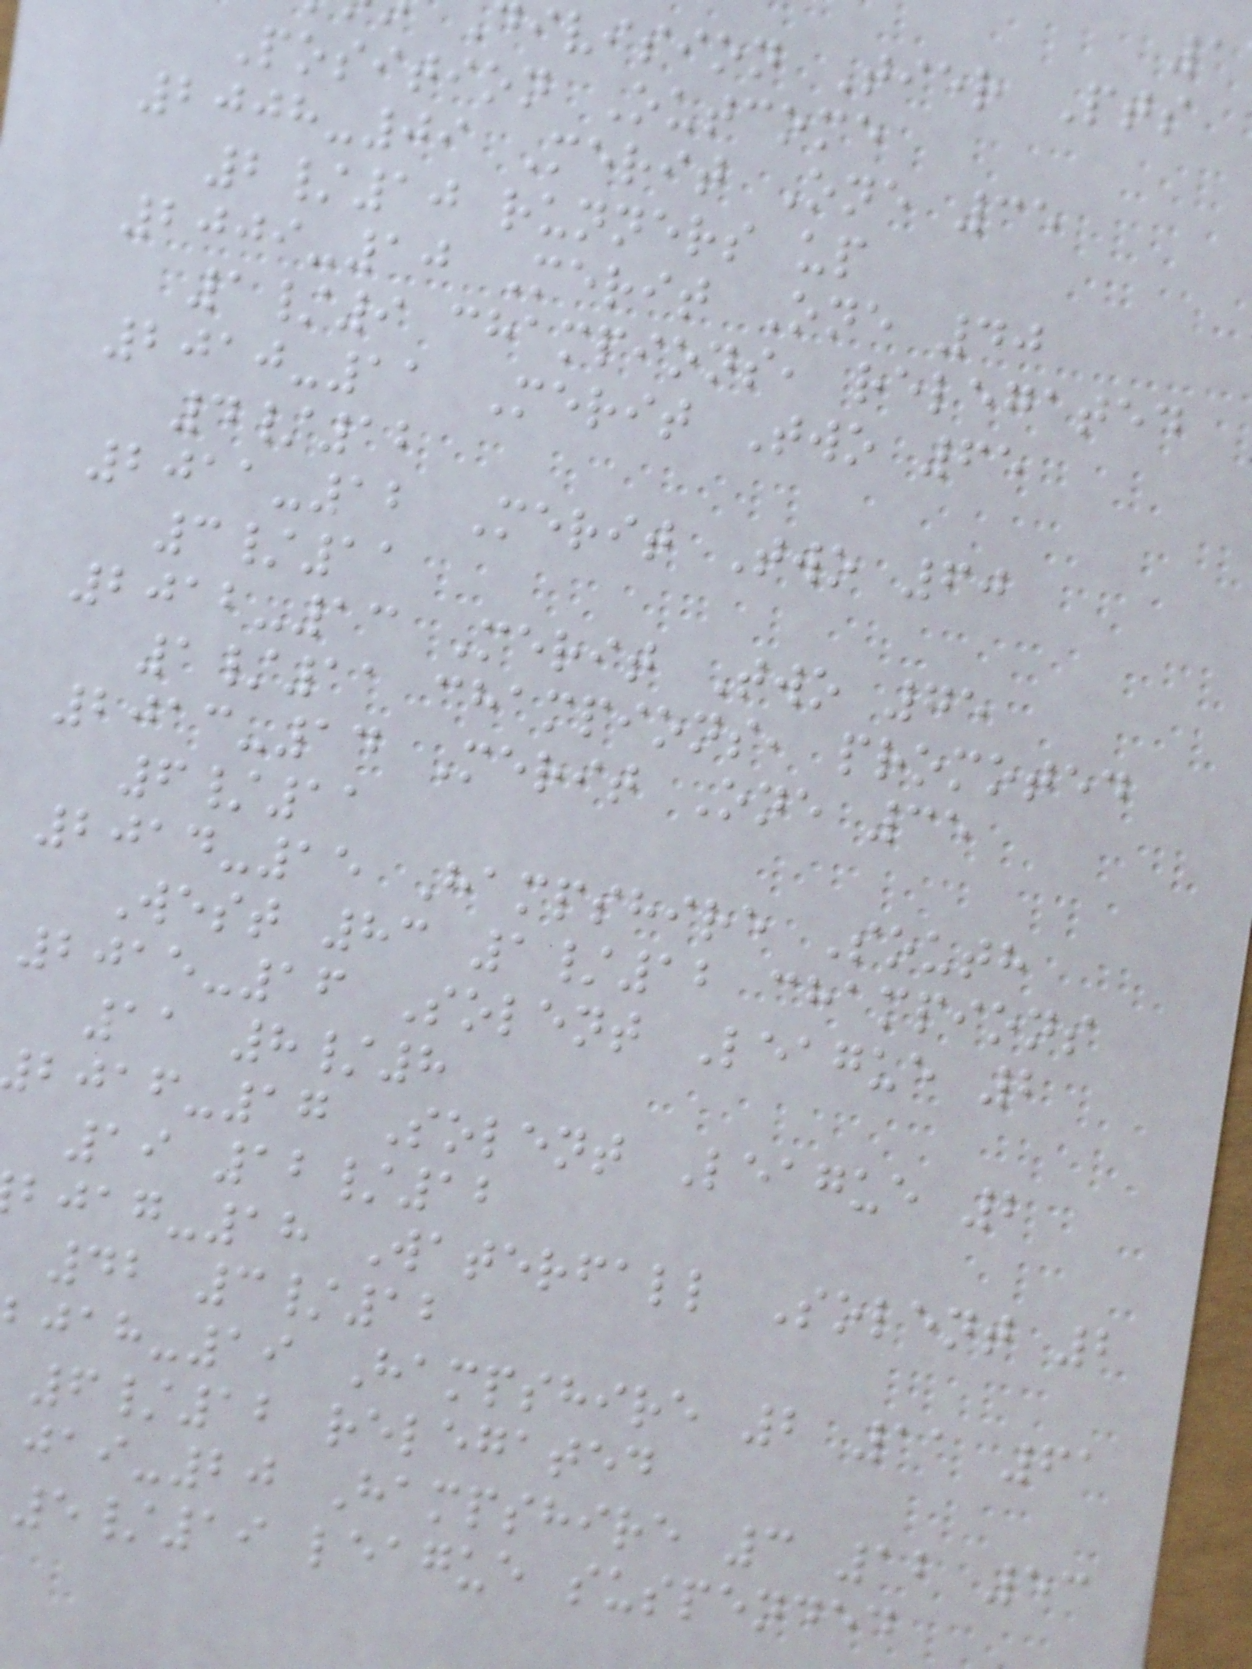ivision Tier Pts
Position Outcome
2008-09 Merit One 35
2/10 runners up
2009-10 Merit One 40
1/9 champions, relegated
2010-11 Merit Two 65
4/12
2011-12 Merit Two 60
3/11
2012-13 Merit Two 75
1/11 champions, promoted
2013-14 Merit One 35
6/11
2014-15 Hampshire South
West 83 1/12 champions
2015-16 Solent League 2
11 8/8
-17 Solent League 2
19 12/12
-18 Waterfall Solent 2
42 3/12
-19 Hampshire 2 11 61
6/12 relegated
-20 Hampshire 3 12 53
5/19 league suspended
